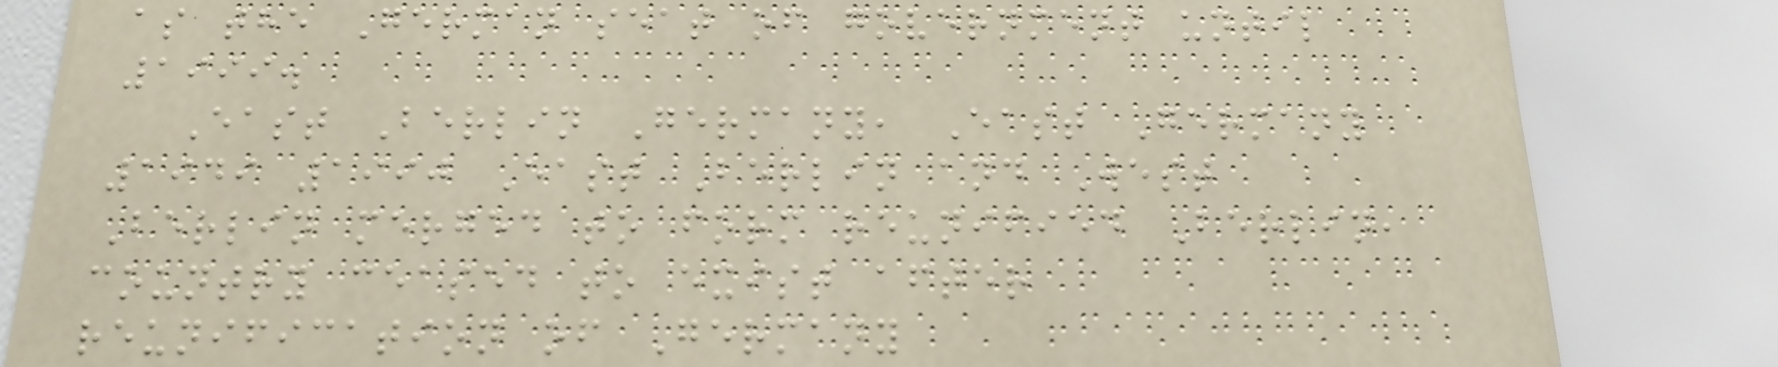as the German seat of government until
1999.
East Berlin Germany, East Germany
1949 1990 East Berlin and West
Berlin merged to form reunified Berlin,
country ceased to exist after
reunification of Germany
